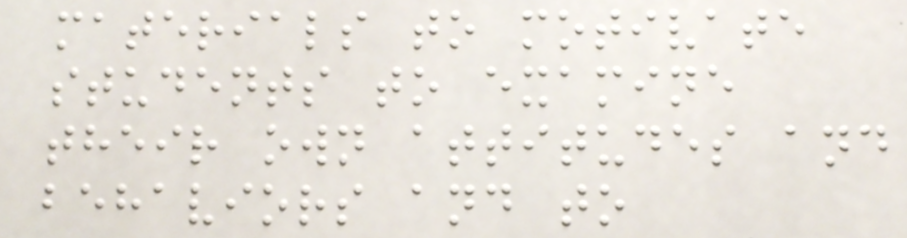materials to motivate
students to examine
their own attitudes and
behaviors and to
